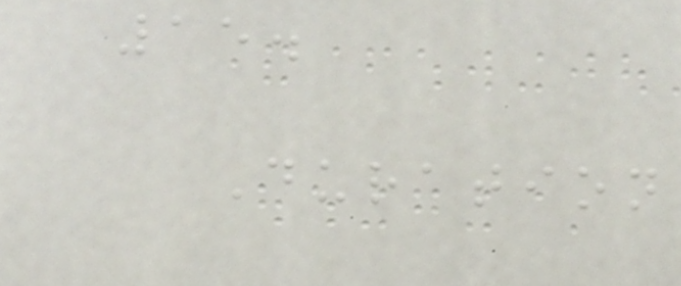15.
Duration
